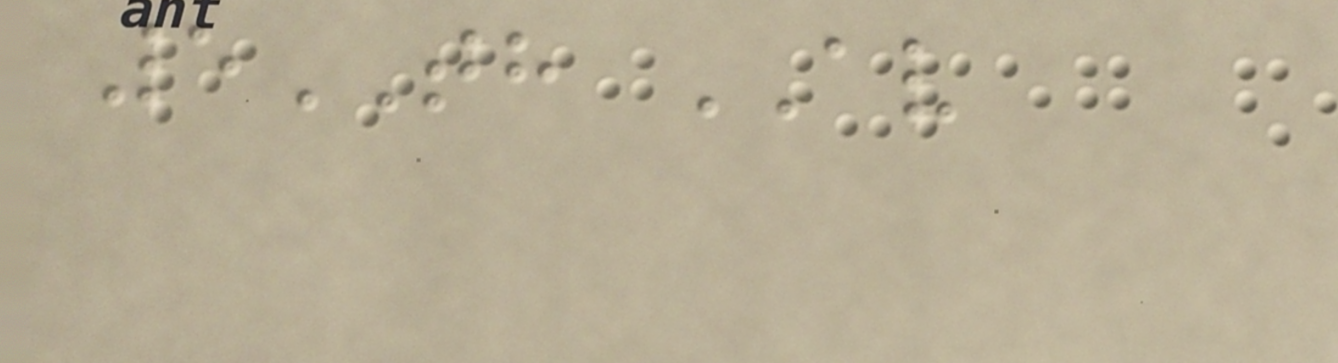5TH AV
